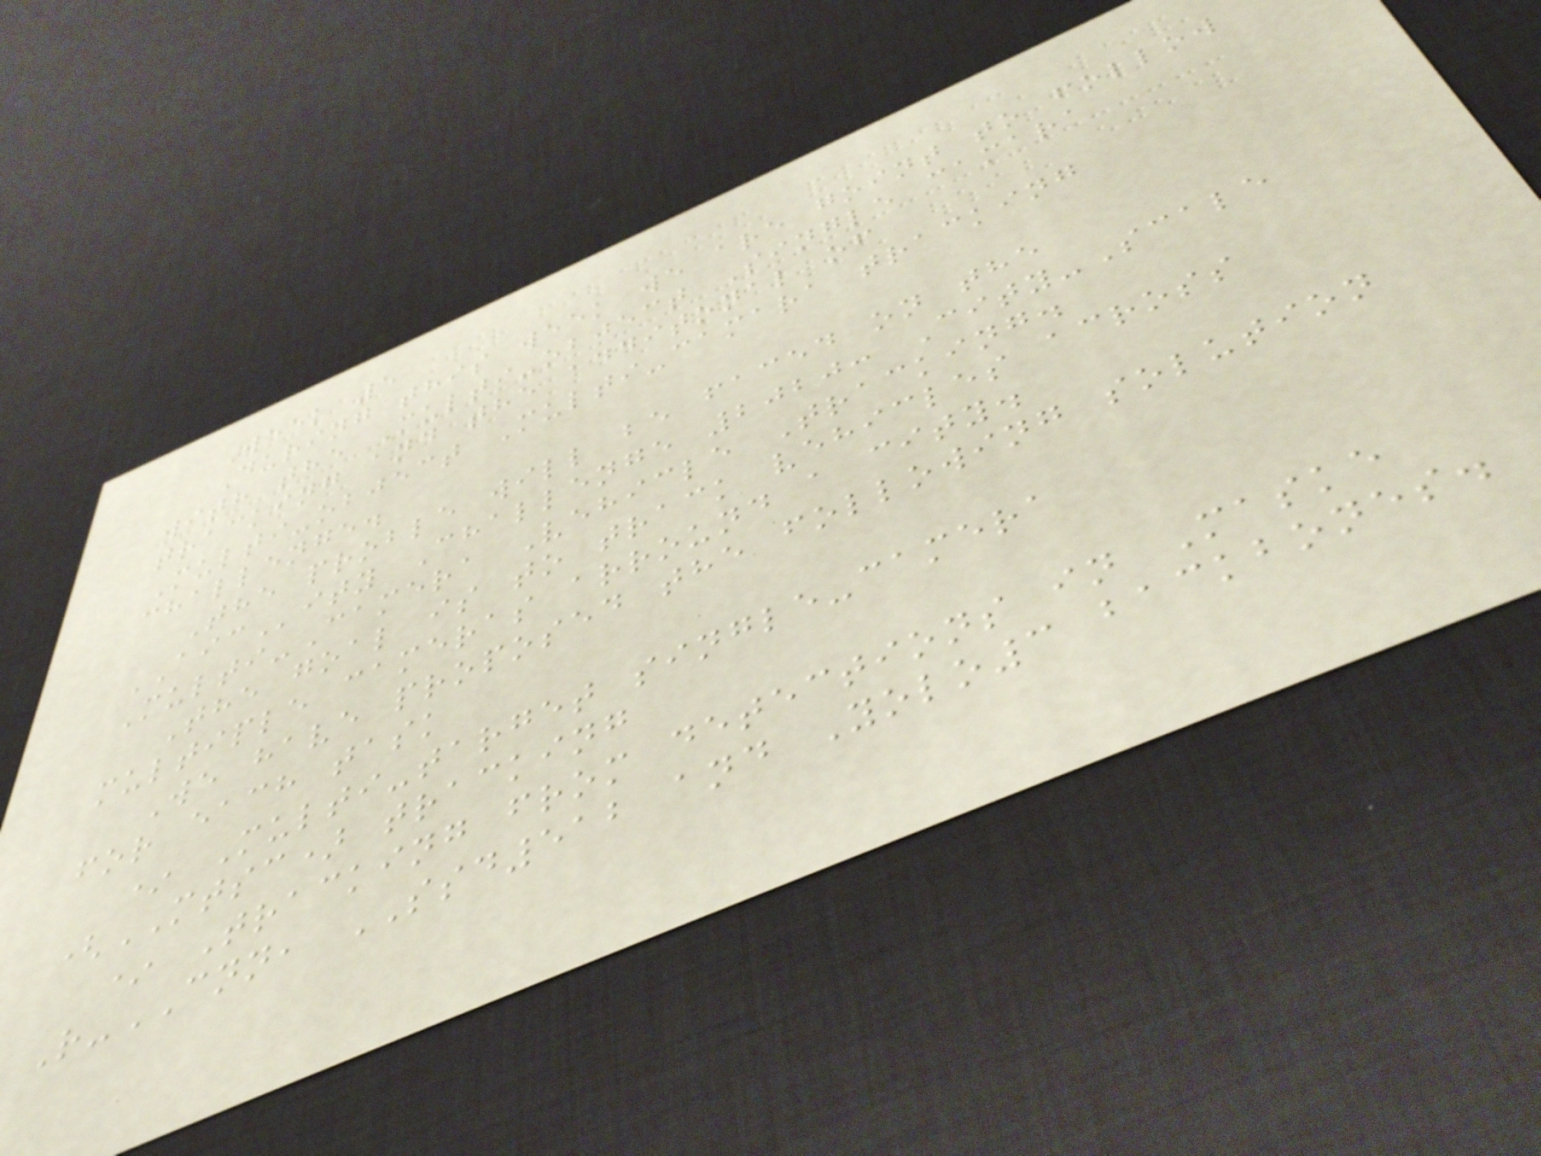Week 5
During this week we are goint to follow
with the Multi-object Single camara
tracking and the additonal of
Multi-object Multi-camara tracking
challenge.
The proble will be faced on the
AICity Challenge 2020: City-Scale
Multi-Camera Vehicle Tracking.
The goal is to track vehicles across
multiple cameras arround a city.
We have proposed the following solution
for each task
* Multi-target single-camera
(MTSC) tracking
* Tracking from detections in Maske
R-CNN, SSD512 and Yolo3 backbones.
